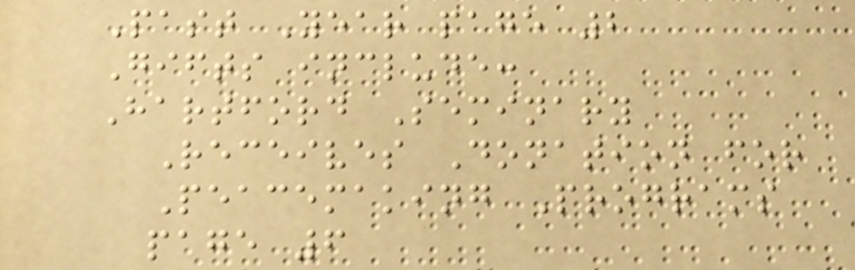Past Year page 2
Gifts include:
Hartford Seminary
Receives Donation for
Peacemaking Programs
page 6
